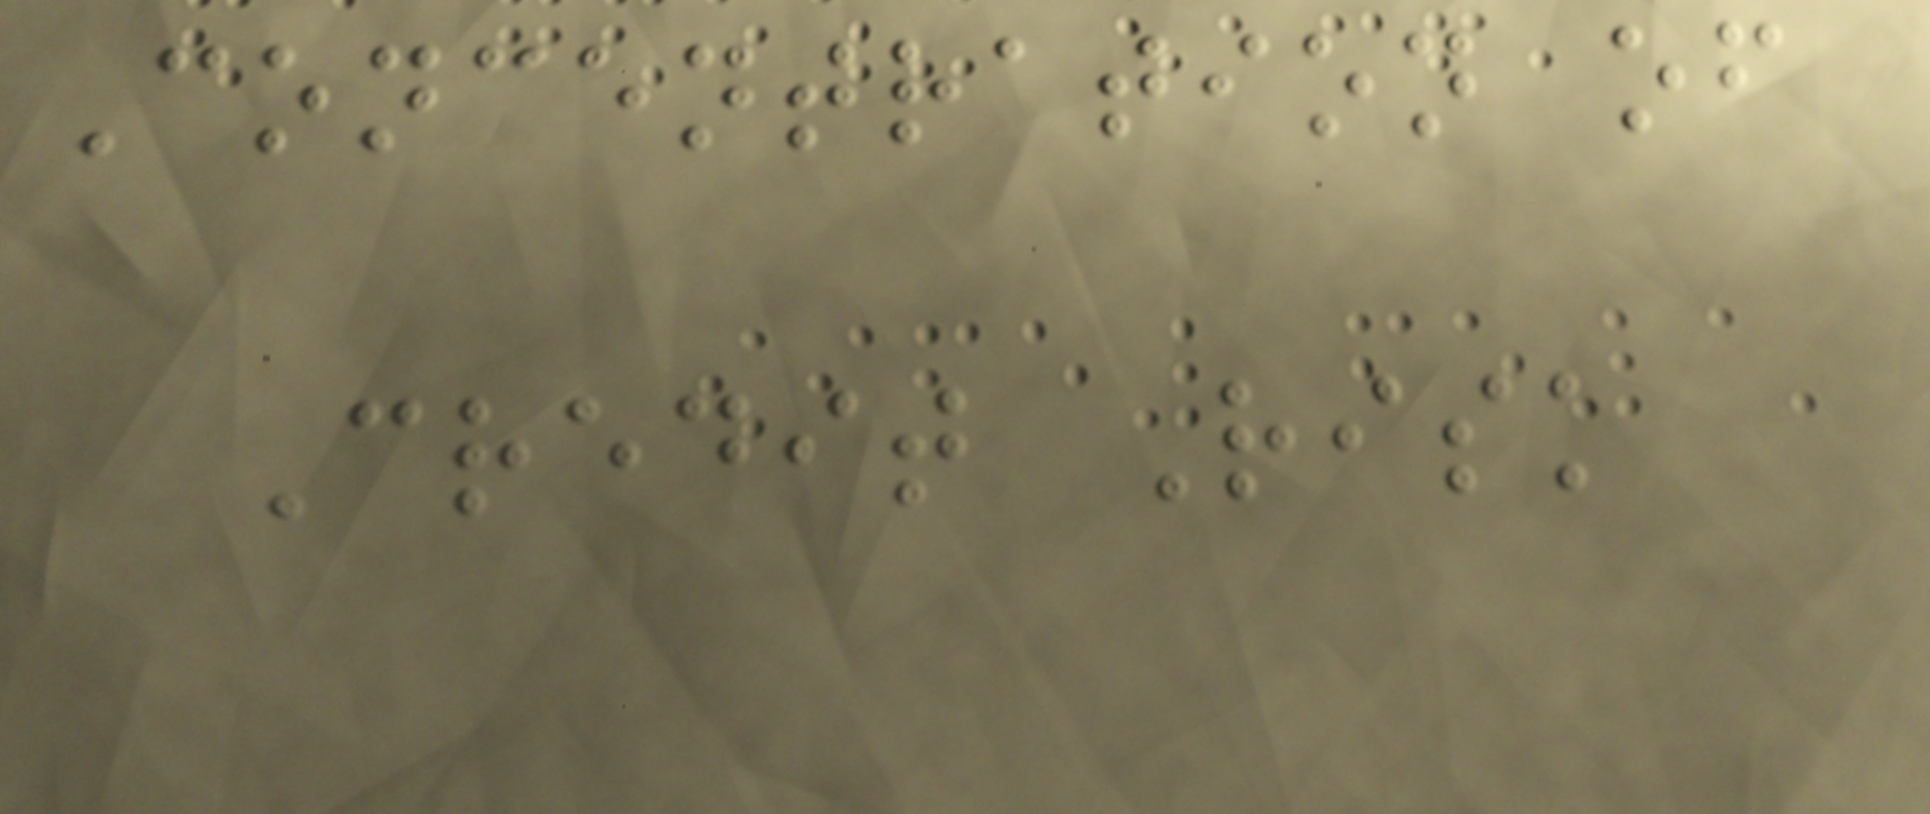Concentration of
Credit Risk
